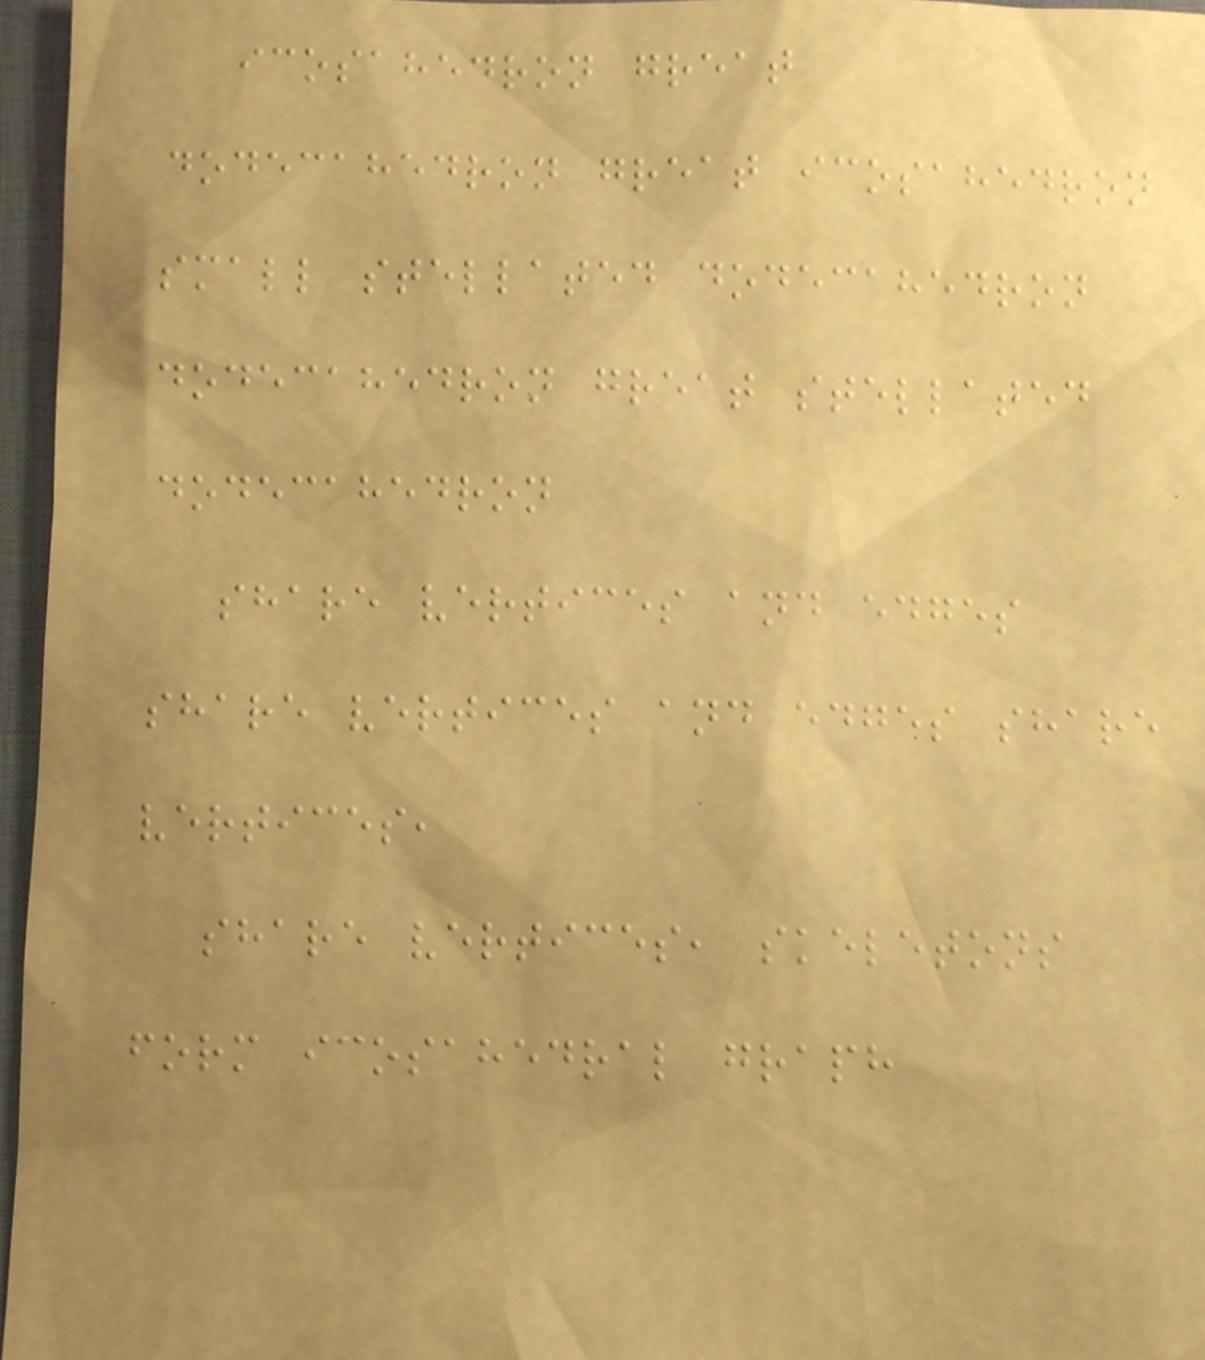icosahedron great
dodecahedron great icosahedron
small stellated dodecahedron
dodecahedron great stellated
dodecahedron
share vertices and edges
share vertices and edges share
vertices,
share vertices, skeletons
form icosahedral graph
